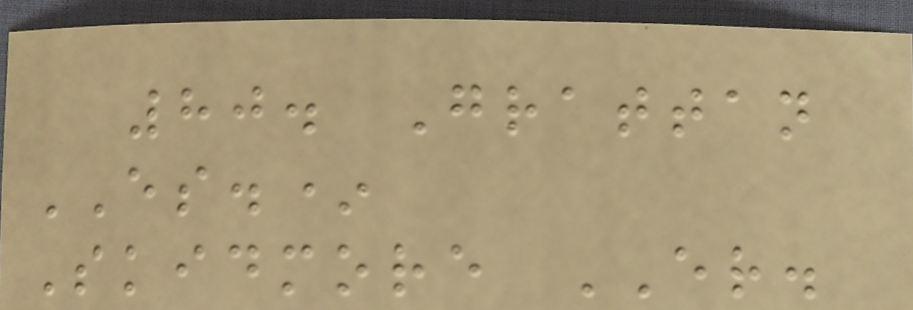80. Grattan
ES.*
Skidmore ER.
